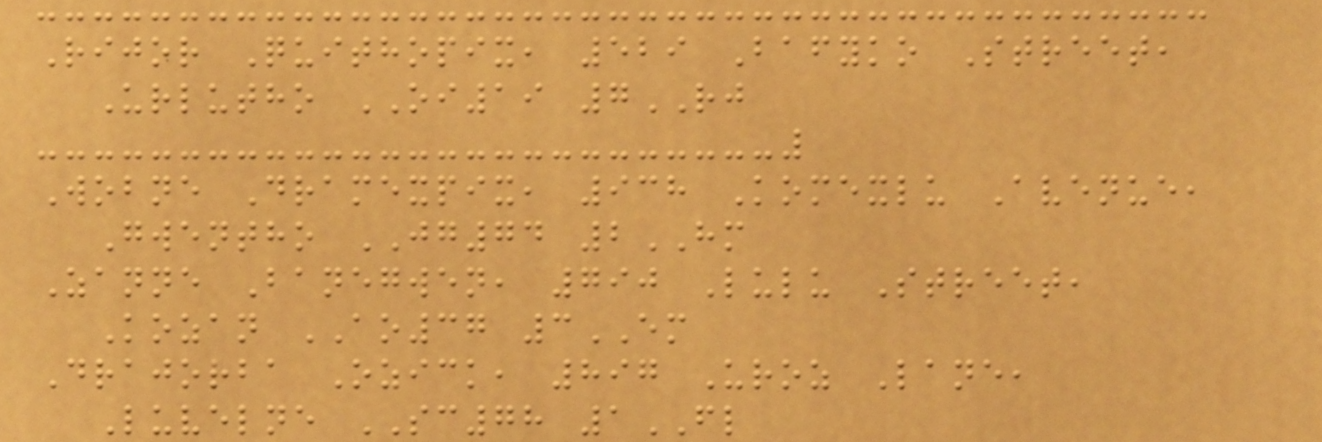Rijor Quithopix, 529 Bafyko Street,
Urlutho OI19 7RJ
Wobne Dramexpix, 938 Komexlu Avenue,
Gwentho JG74 2HM
Zanne Banegwen, 790 Lulu Street,
Kozan AO37 3EM
Drajorba Ozick, 897 Uroz Lane,
Luvelne SC78 1FL
